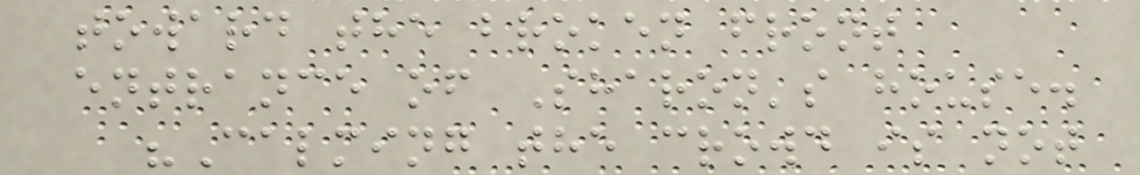toward the broken front
entrance of Sharon's house.
"Calming the crowd is not
